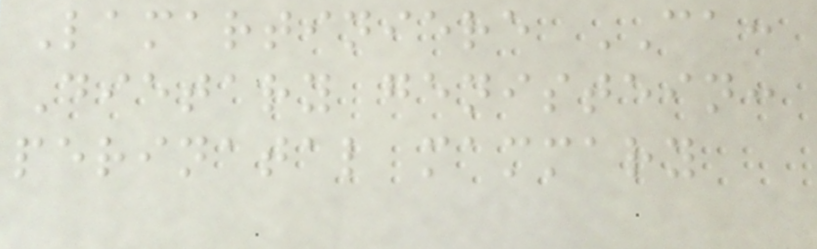Lamartiniere CA:
Dietary genistein:
perinatal mammary
